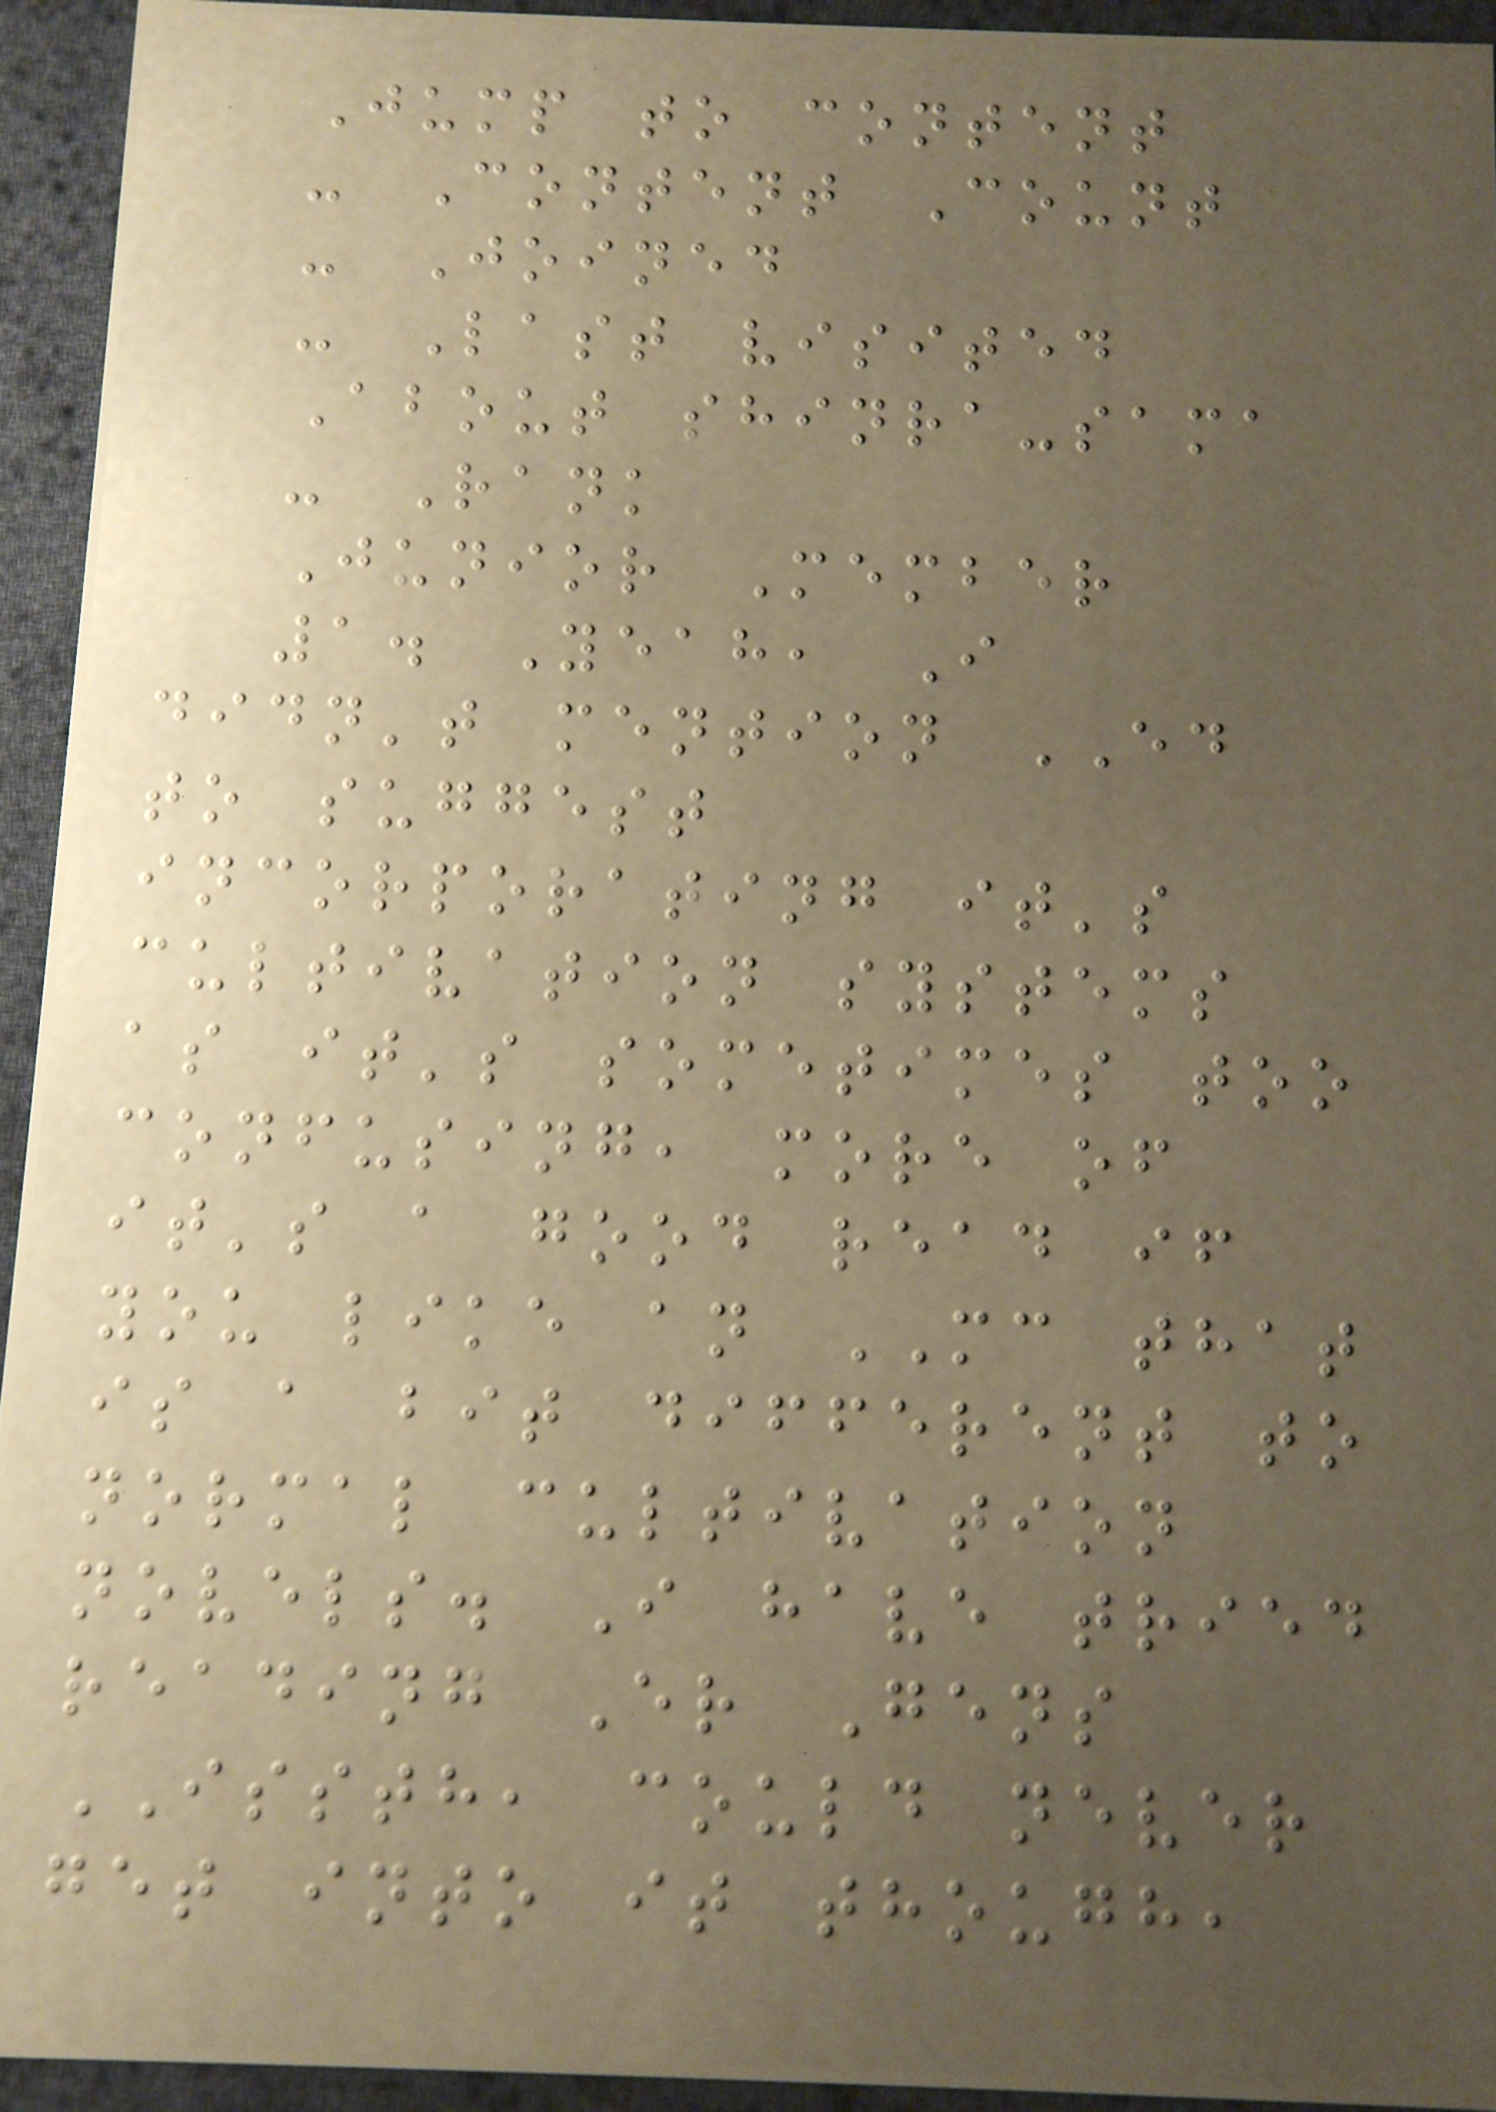Jump to content
- Content Count
- Joined
- Last visited
About shinra-sama
- Rank
Junior Member
1. Yeah, I
didn't mention ED
to suggest
incorporating it's
cultivation systems
as it's sometimes too
confusing, more of
it's a good read if
you like an MC that
is a bit different to
normal cultivation
novels. I have tried
reading Er Gens
ISSTH, could never
get into it though,
